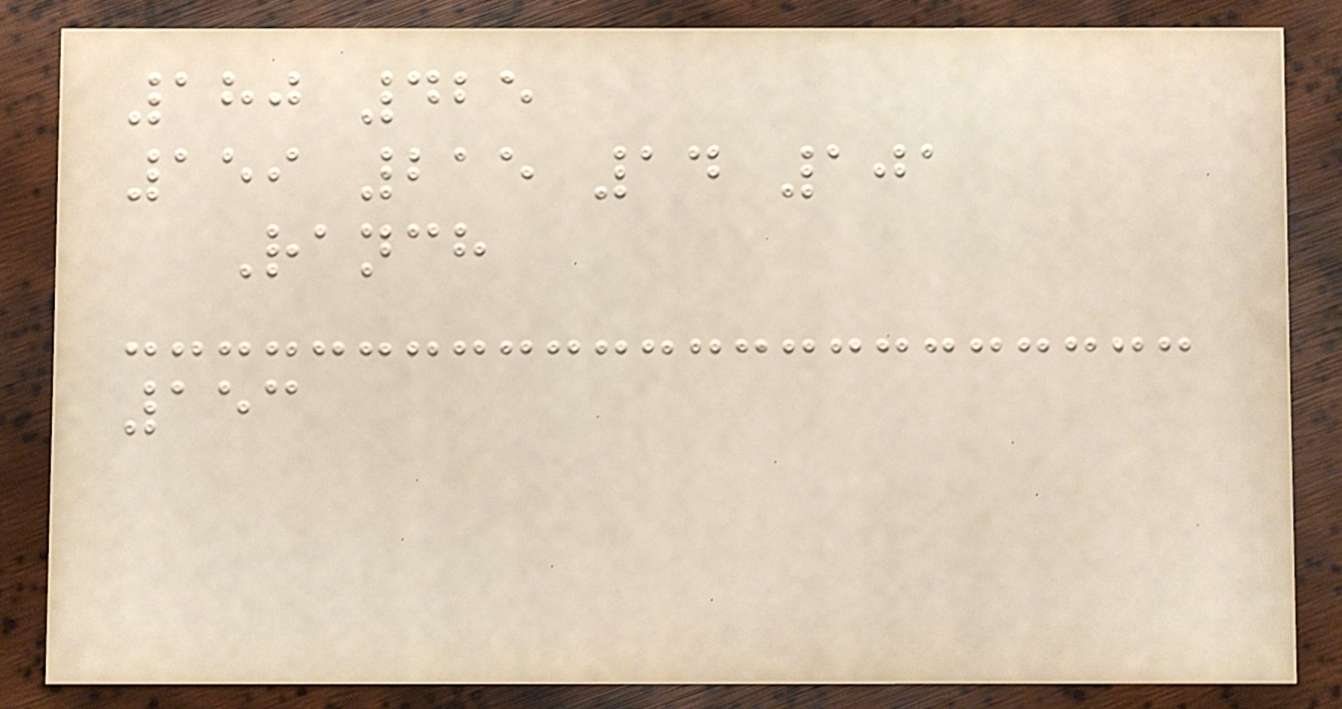180 425
159 215 14 101
Ranch
153
